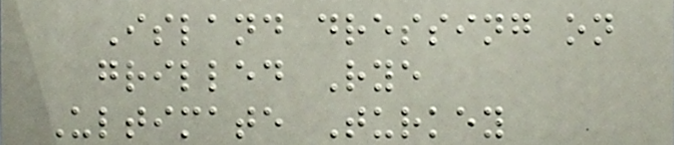Island dressing on
grilled Rye
Ultimate Turkey
